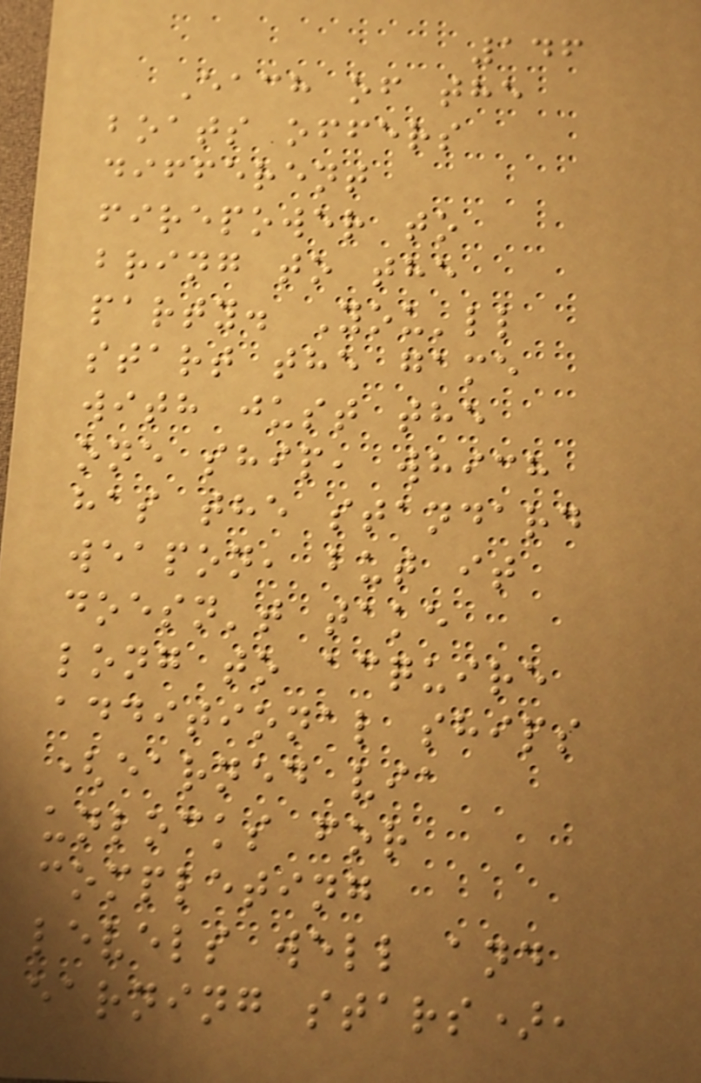146
Each of the
boats offers
different
firepower to
bring to the
party. You'll
start the game
with just the
one ship, which
has the standard
weapon, but it
doesn't take
long to acquire
additional ships
(earned via
unlocks for
completing
levels well and
earning stars),
